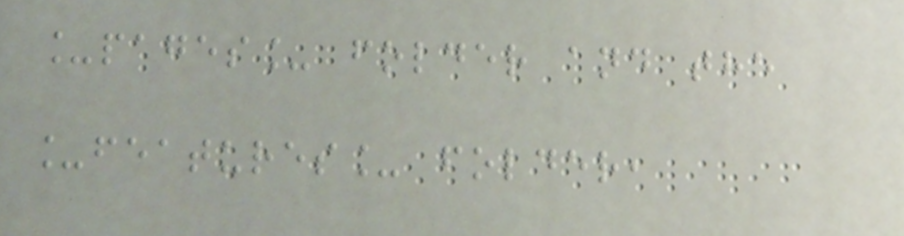_pages_ folder and the
_features_ folder,
